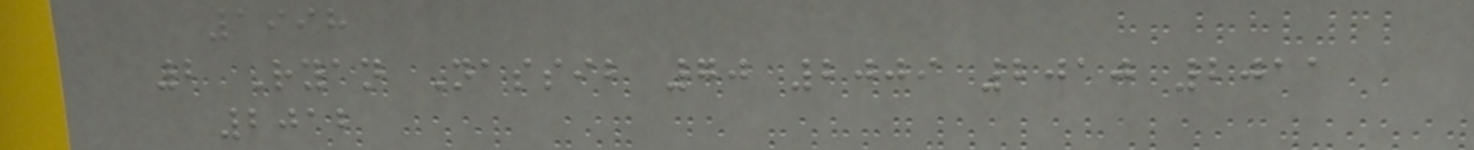1998
2 Ryan Nassib 70 2009 2010 2011
2012
